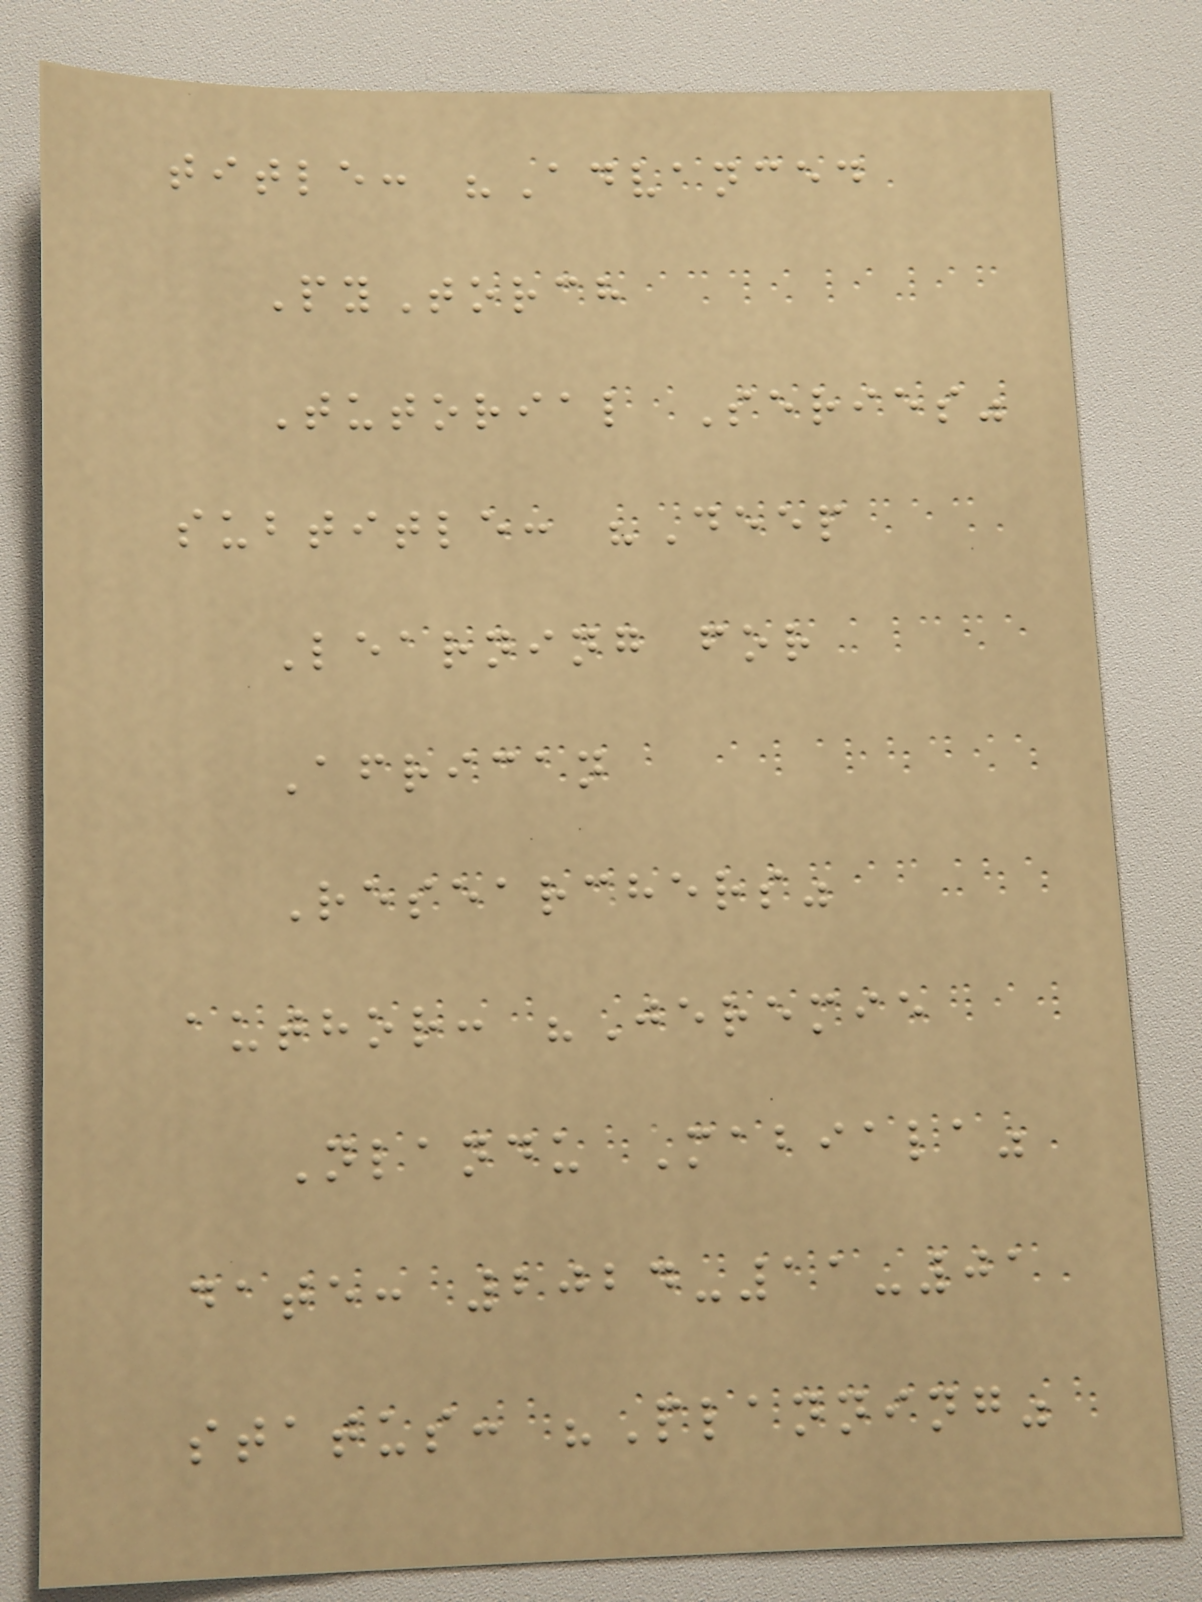title: "Advanced
PyTorch
Tutorial Series"
subtitle: "Deep
Learning for
African
Researchers"
author: "Jeremie
Nlandu Mabiala"
date: 2024-11-01
status: "Planning"
